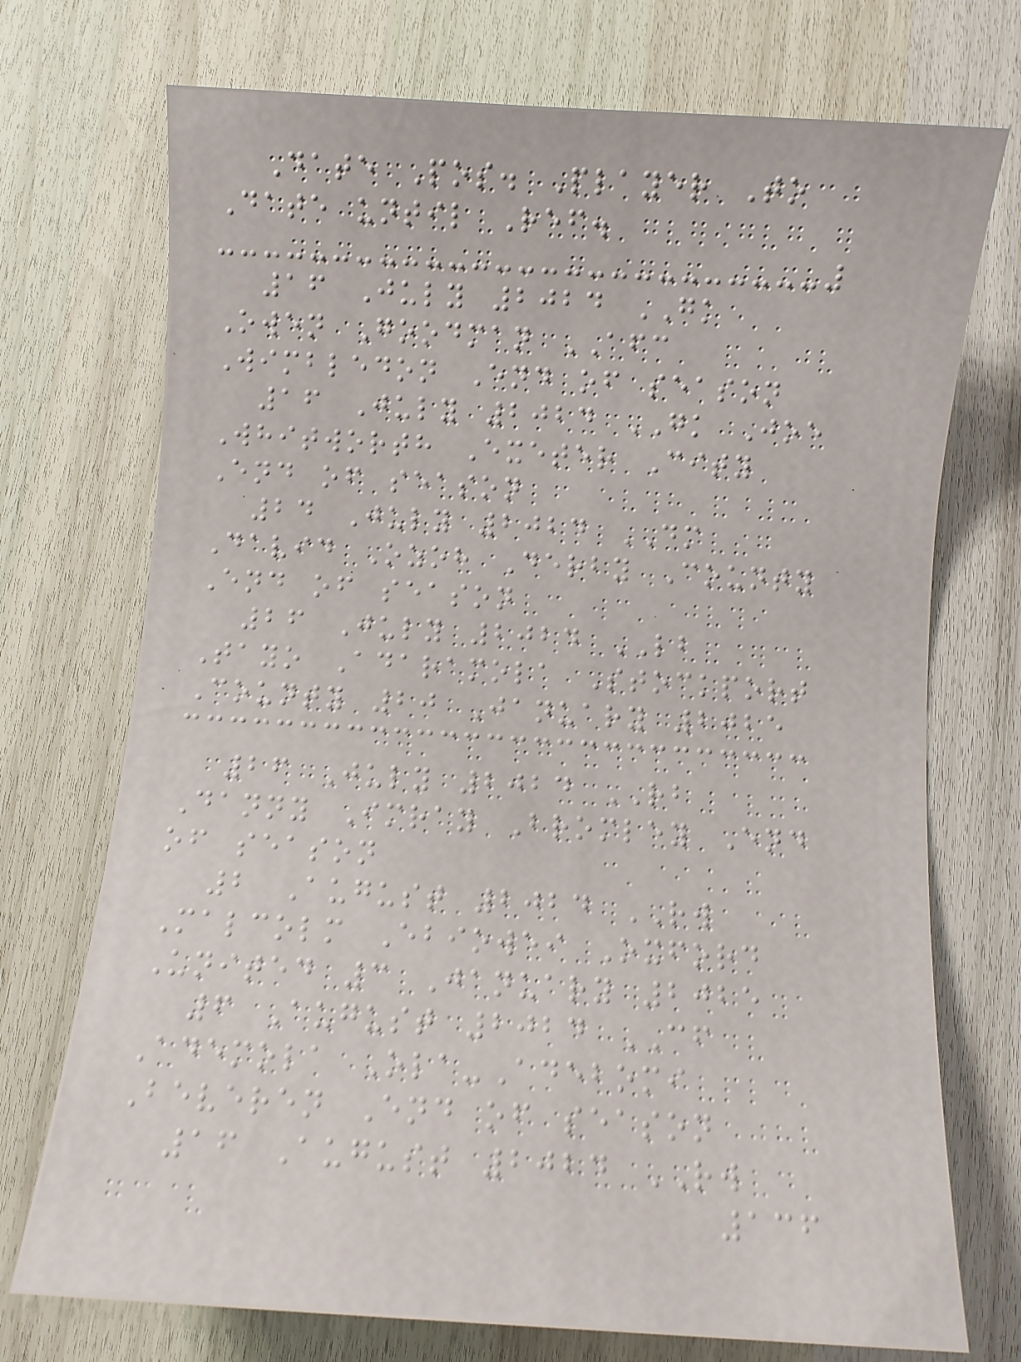Date Pos. Player To
Date until Ref.
16 July 2024 GK
Owen Goodman AFC
Wimbledon End of season
16 July 2024 GK Joe
Whitworth Exeter City
End of season
24 July 2024 DM
David Ozoh Derby County
End of season
26 July 2024 LB
Tayo Adaramola Stockport
County 20 January 2025
26 July 2024 RB
Danny Imray Bromley End
of season
2 August 2024 RW
Malcolm Ebiowei Oxford
United 3 January 2025
6 August 2024 CF
Ademola Ola-Adebomi
Beveren End of season
16 August 2024 RW
136
